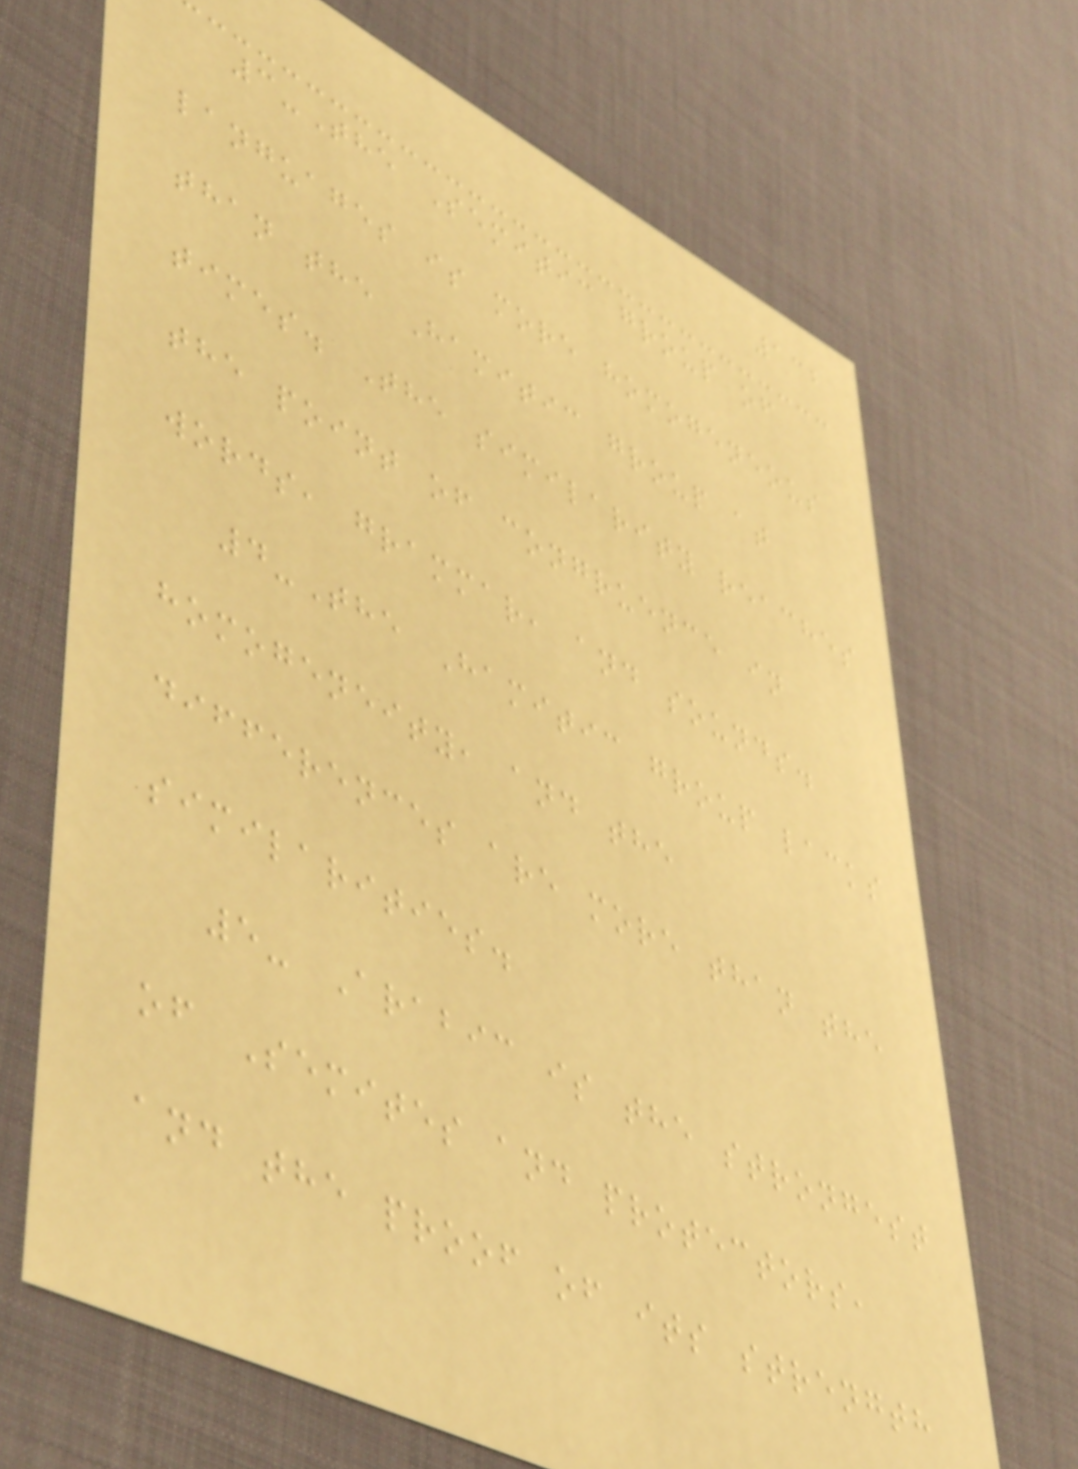132
3-The Semitic group of
languages is more homogeneous
than the Hamitic group at
times. The similarity reaches
the point of congruence in
words, grammar, and sounds.
4-The Hamitic group lacks
homogeneity, and the
differences are more than the
similarities.
5- Arabic is the strongest
of Semites and protectors,
and the proof of its strength
